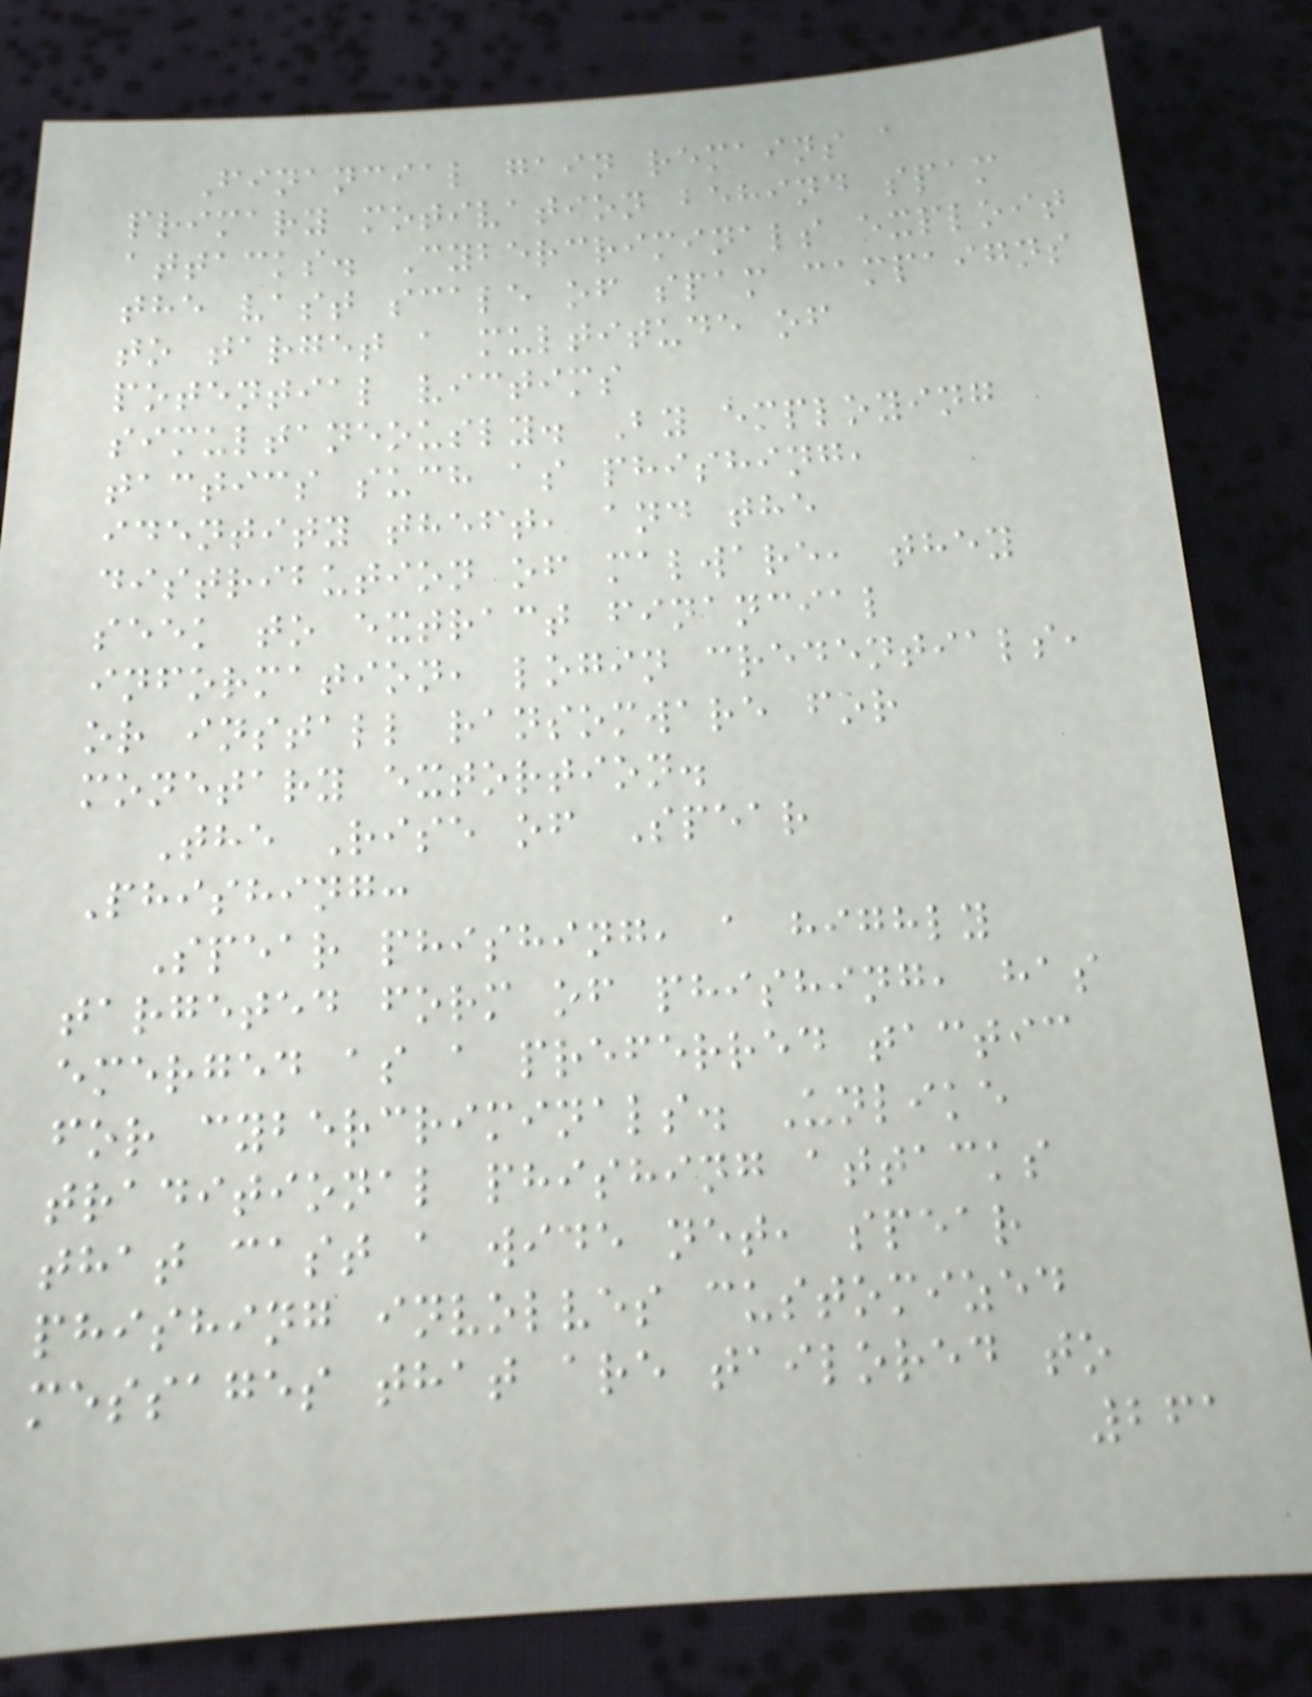Financial gain remains a
primary motivation behind spam
attacks. Cybercriminals exploit
the vast scale of spam campaigns
to target a multitude of
potential victims
simultaneously. By employing
tactics such as phishing,
identity theft, and the
distribution of malware, they
seek to extract financial
information, login credentials,
or install ransomware for
monetary extortion.
The Rise of Spear
Phishing:
Spear phishing, a highly
targeted form of phishing, has
emerged as a preferred tactic
for cybercriminals. Unlike
traditional phishing attacks
that cast a wide net, spear
phishing involves customized
messages that are tailored to
261
